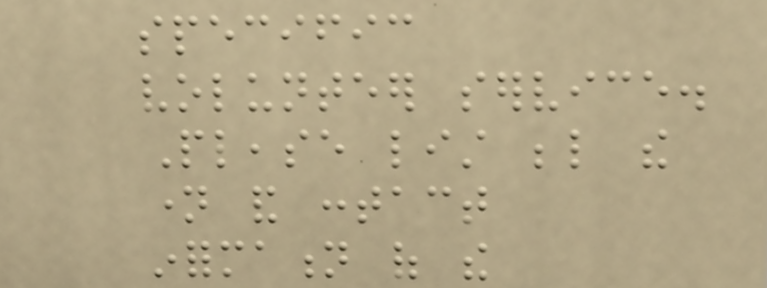specific
volunteer service.
Please list below the
name and contact
information of the
